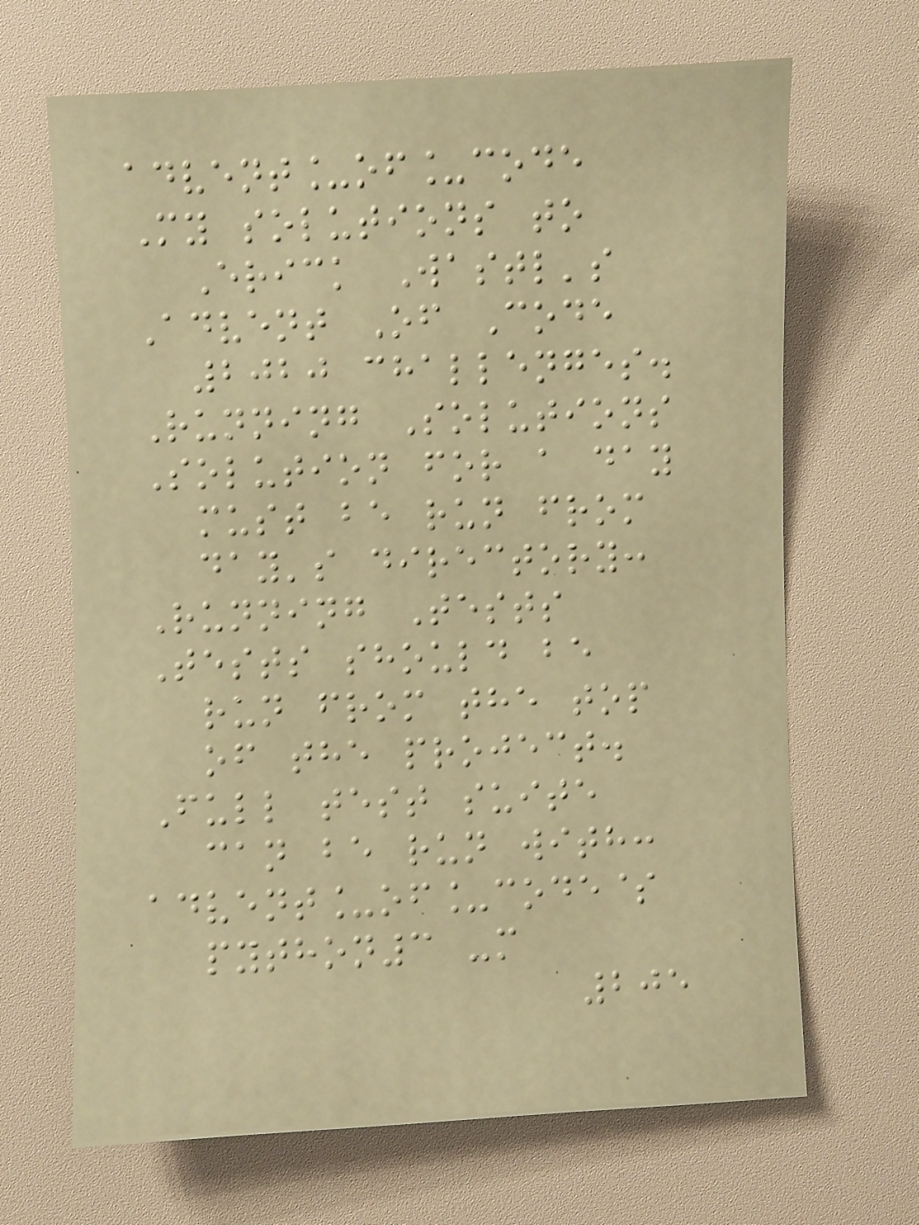advent_of_code
My solutions to
Erick Wastl's
Advent Of Code
2020 challenges.
Running Solutions
Solution for a day
must be run from
day's directory:
Running Tests
Tests should be
run from the top
of the project.
Full test suite
can be run with:
advent_of_code$
python3 -m
205
